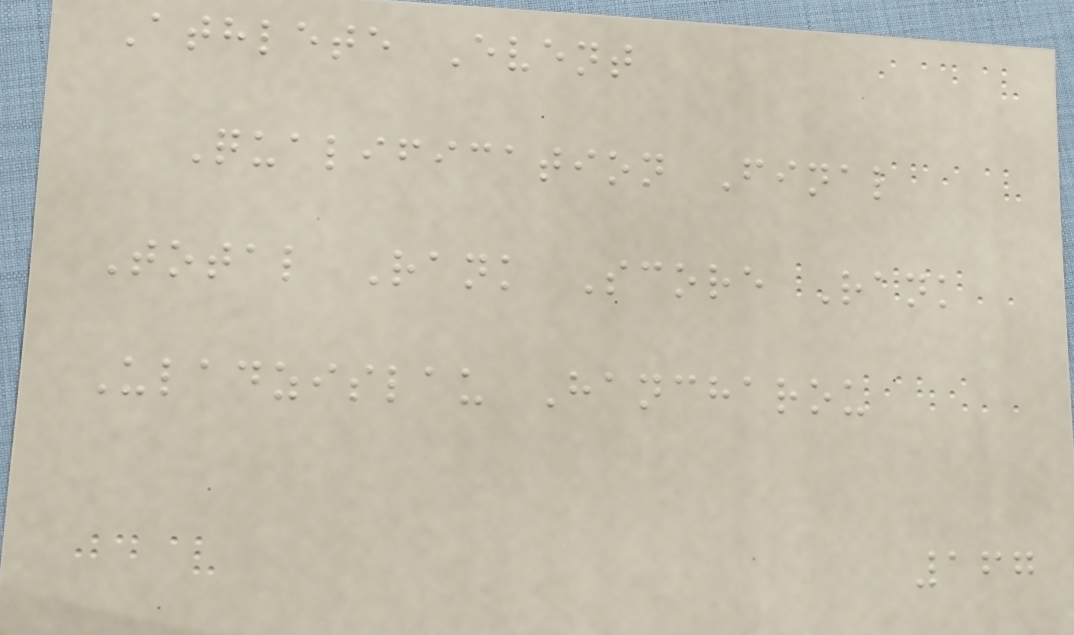Athlete Event
Qualification Final
Total Rank Score Rank
Uladzislau Hancharou
167
